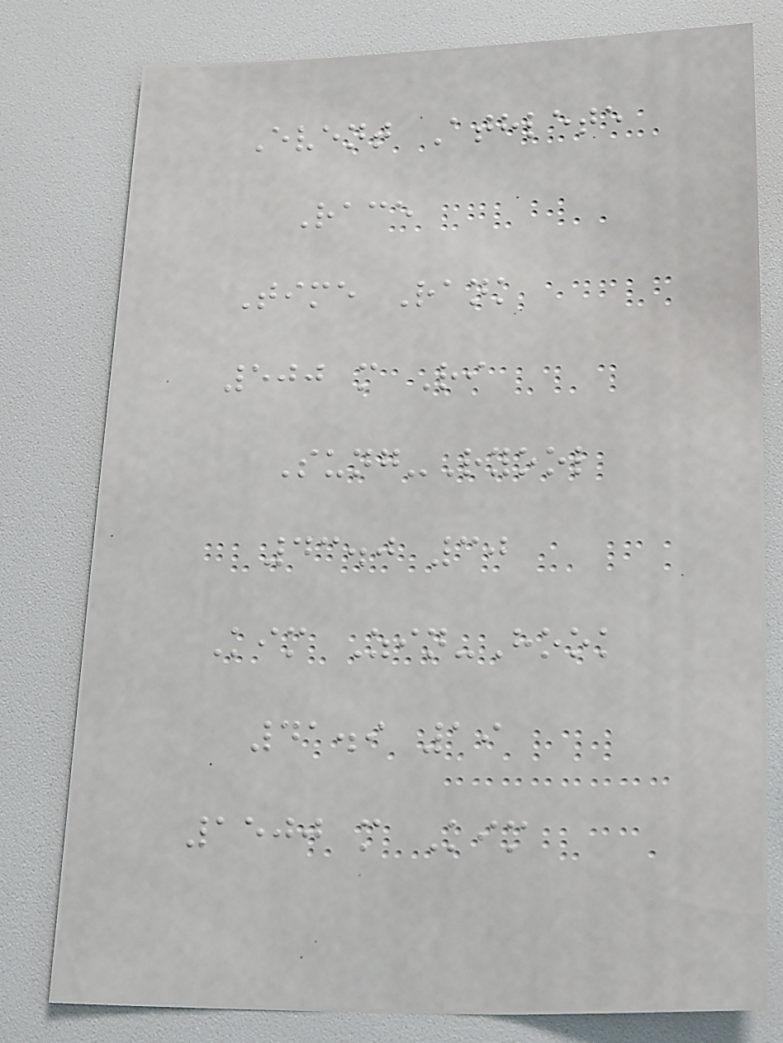Event Athlete
Race
Time Rank
500 m Ri
Sung-Ryool
43.0 30
Kim Zin-Hook
41.9 19
1500 m Kim
